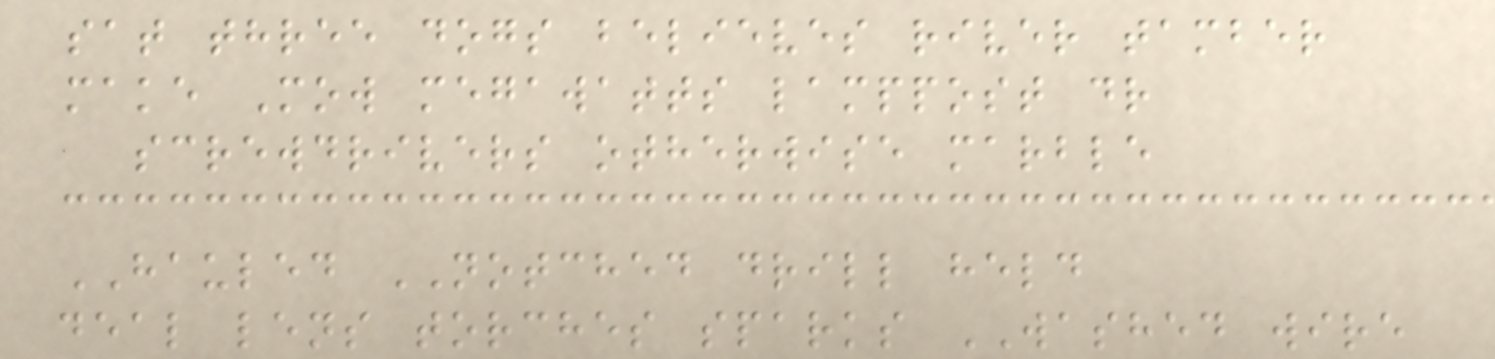sat three dogs believes river tamber
make Mow megawatts lamppost dr
screwdrivers otherwise marble
HAULED NOTCHED drill held
deal lens torches sparks WASHED wire
